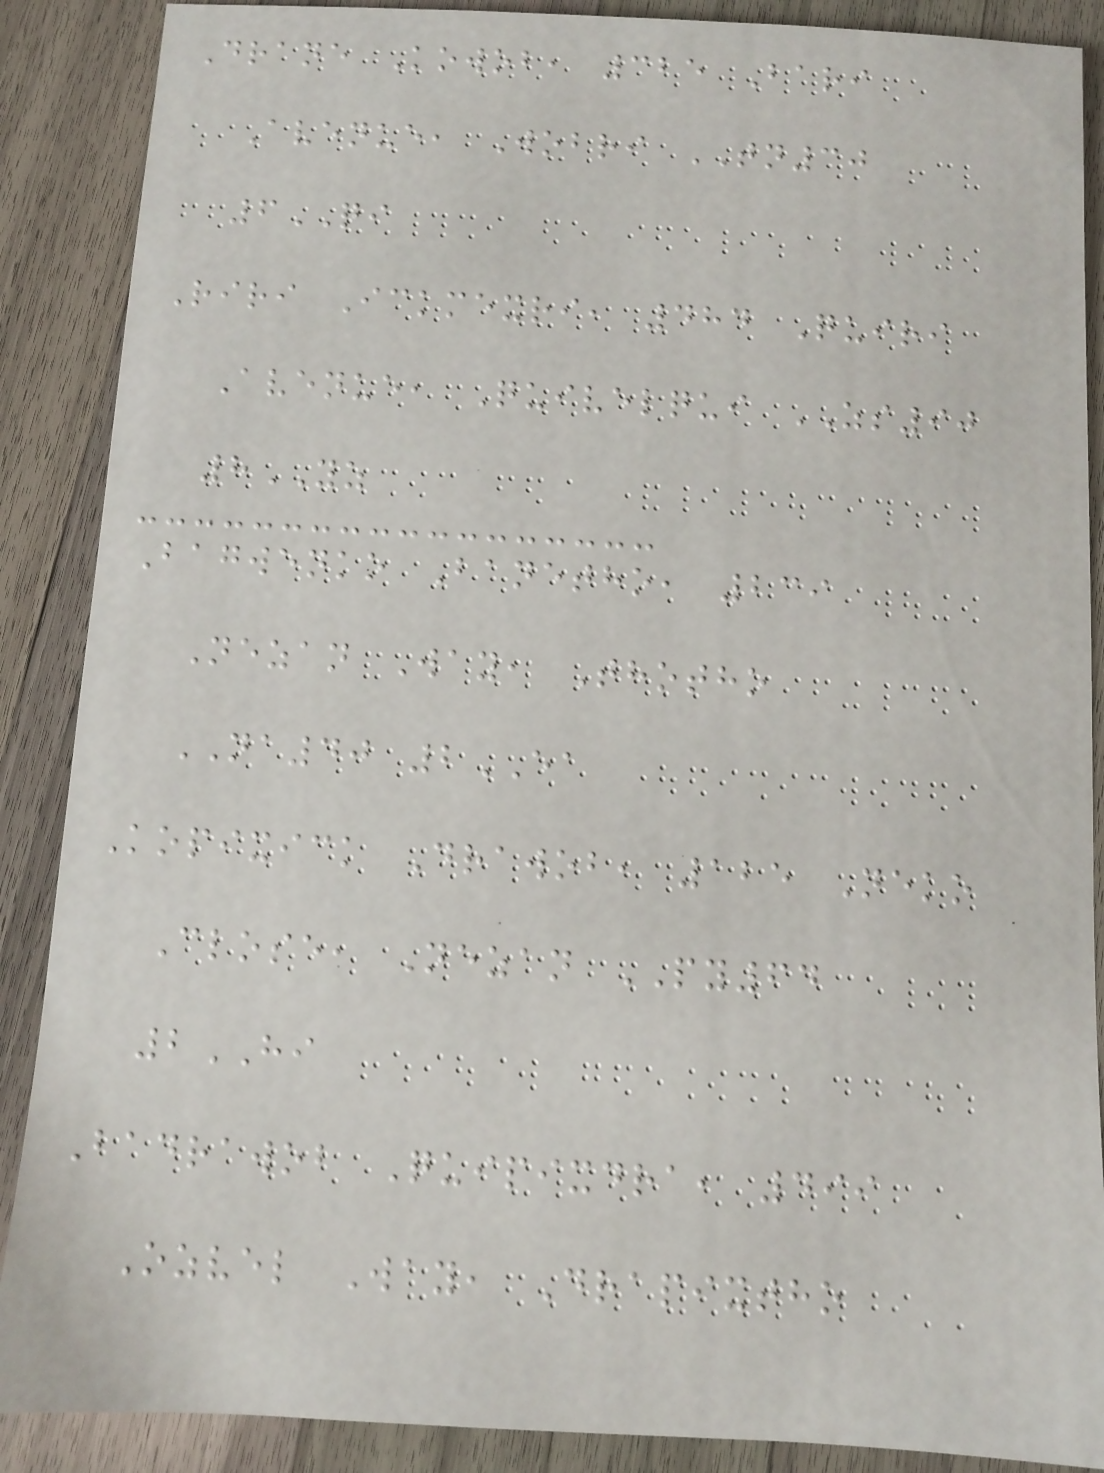Drane Kowob, 325 Bari
Avenue, Wobri TN30
6QI
Riri Ickmexri, 484 Quiri
Avenue, Quivelqui ZS90
8YZ
Bagwenko Banetho, 239
Nezan Way, Thotho
NA40 2EA
Kopixick Drawob, 125 Neko
Close, Nezan PY64
2HI
Badrawob Quipixdra, 499
Ozvel Way, Drapixtho
